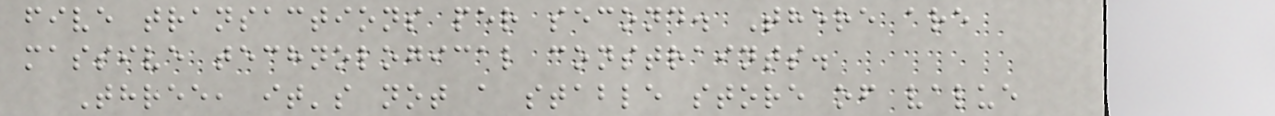five transactions per second. There are
massive technological constraints.
Three, it's not a stable store of value
